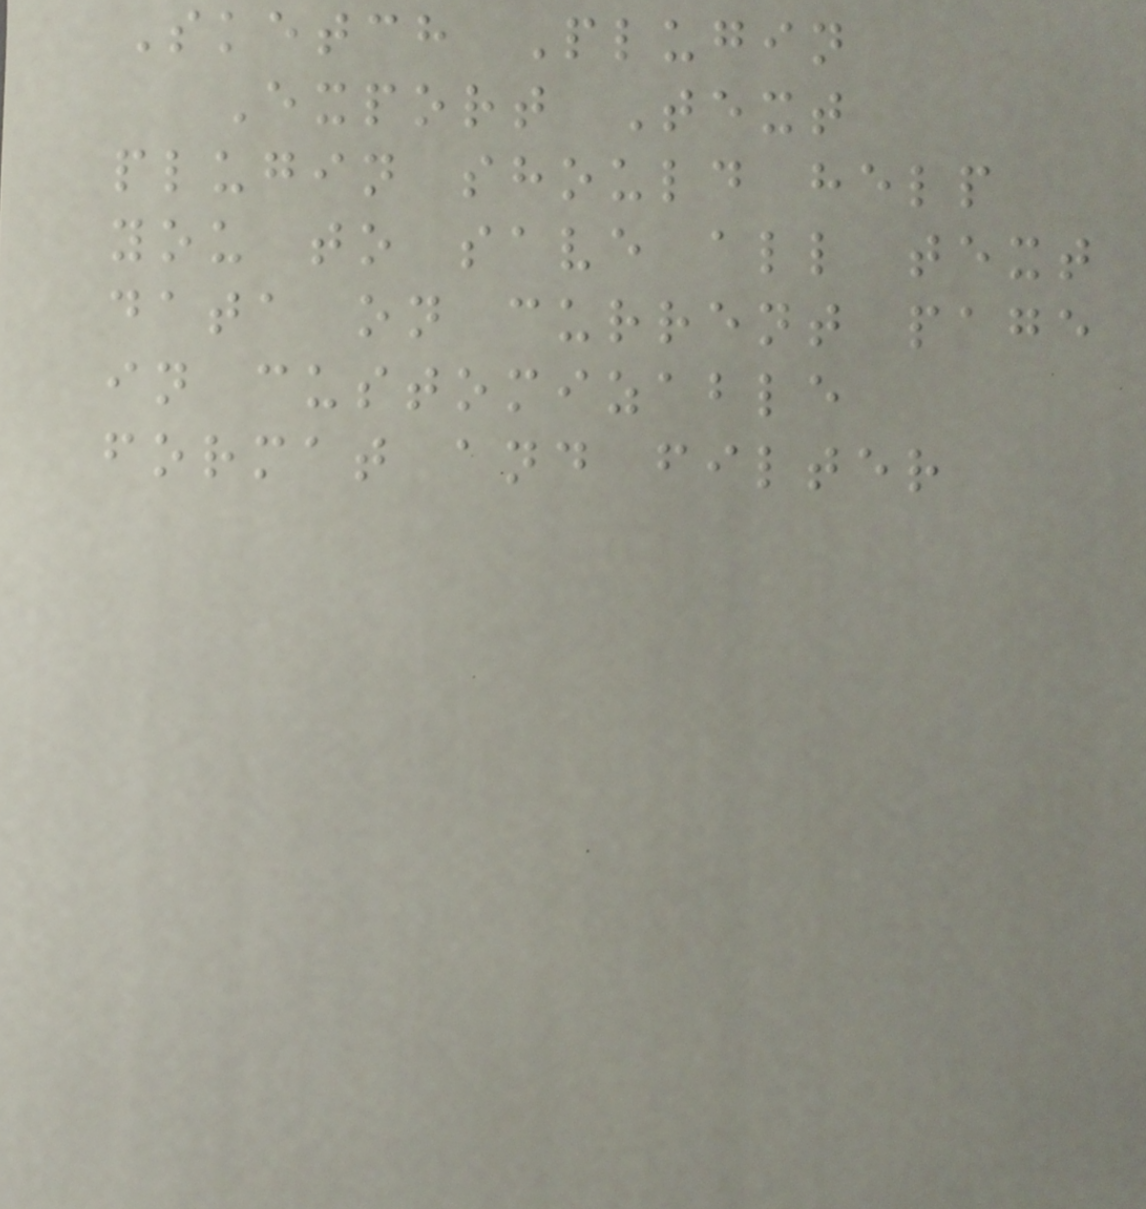Sketch Plugin
Export Text
plugin should help
you to save all text
data on current page
in customizable
format and filter
